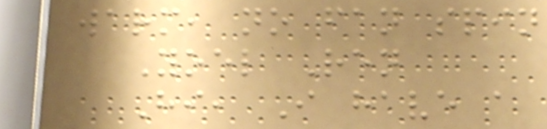warm, no fan spin
Yoel Ren
Hi, I have a
